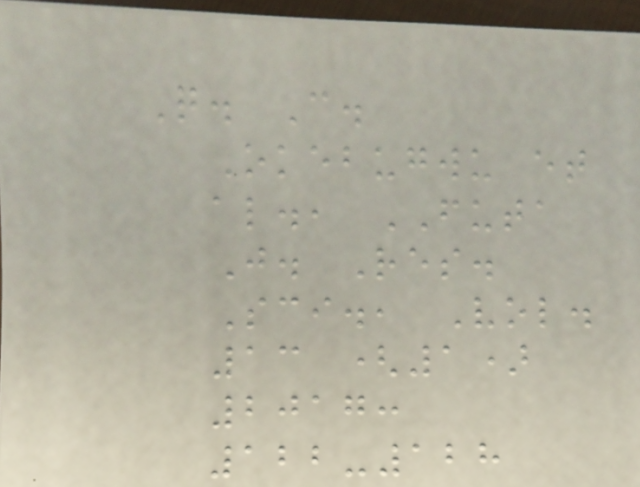Q. C.
Okebugwu et
al., FUTA
J. Res.
Sci., Vol.
13 (1)
2017:
122-128
